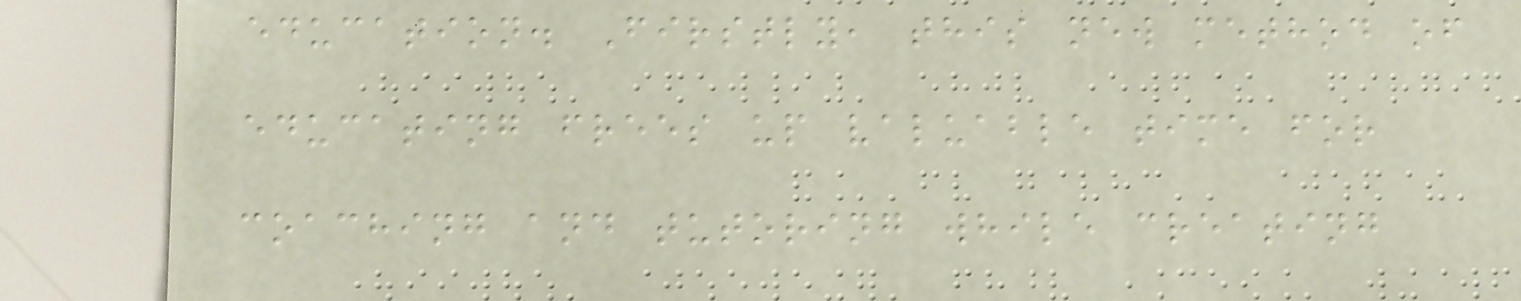education. Firstly, this new method of
educating frees up valuable time for
coaching and tutoring while creating
